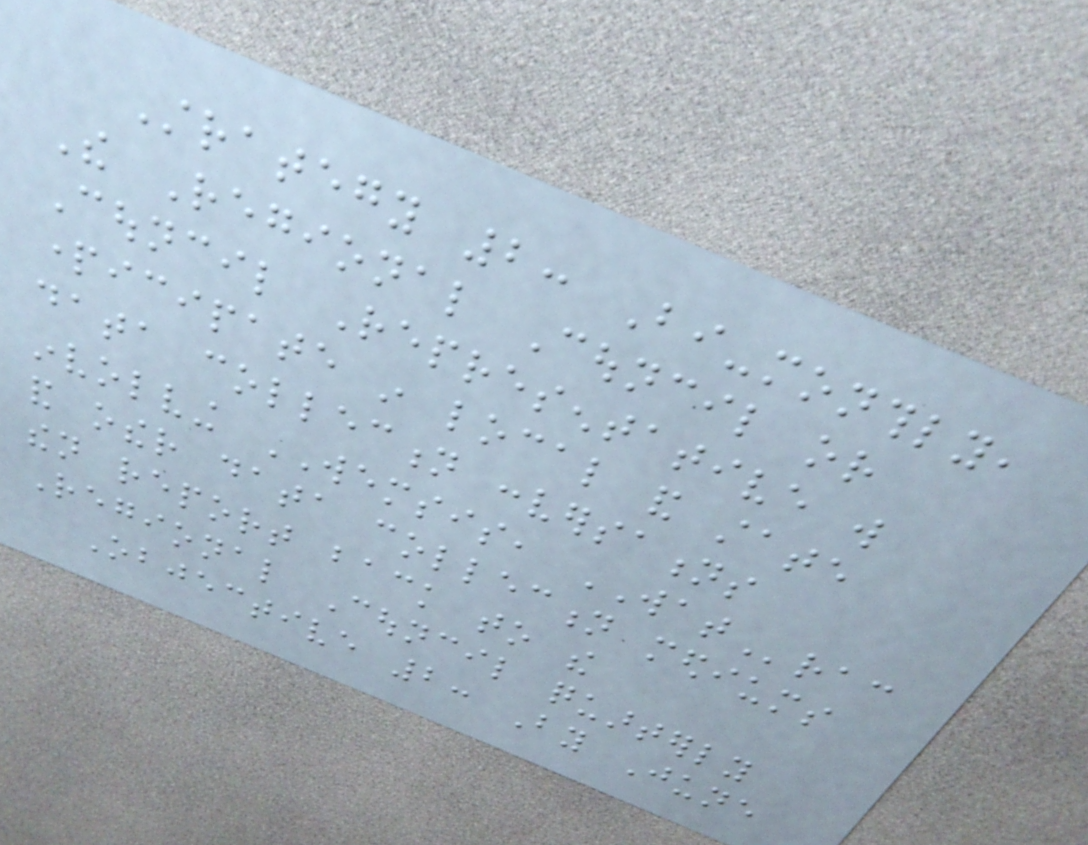Strategy 2: Bi-monthly,
The Regional Council or
Council Representative will
participate in local and state
data collection conversations
involving WEMSIS, WATrac
and other data collection mediums
then report back to the
Regional Council quarterly
Objective 2: By June
